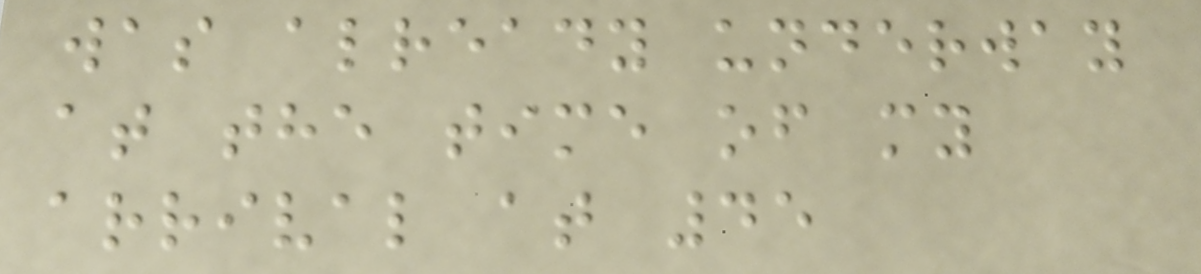was already underway
at the time of my
arrival at 45
